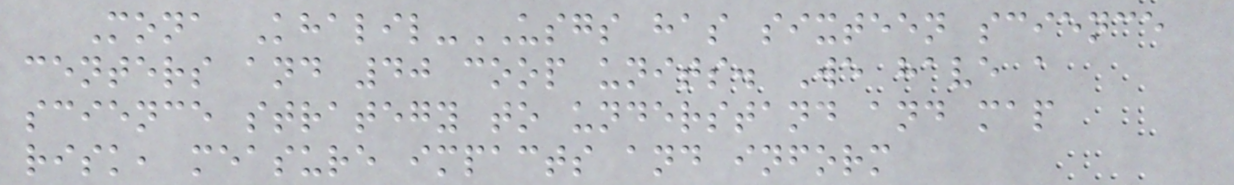Mona Khalil-USGS has sixteen science
centers and 40 coop units. We have a
science strategy to understand and map
risk, measure impacts and inform
